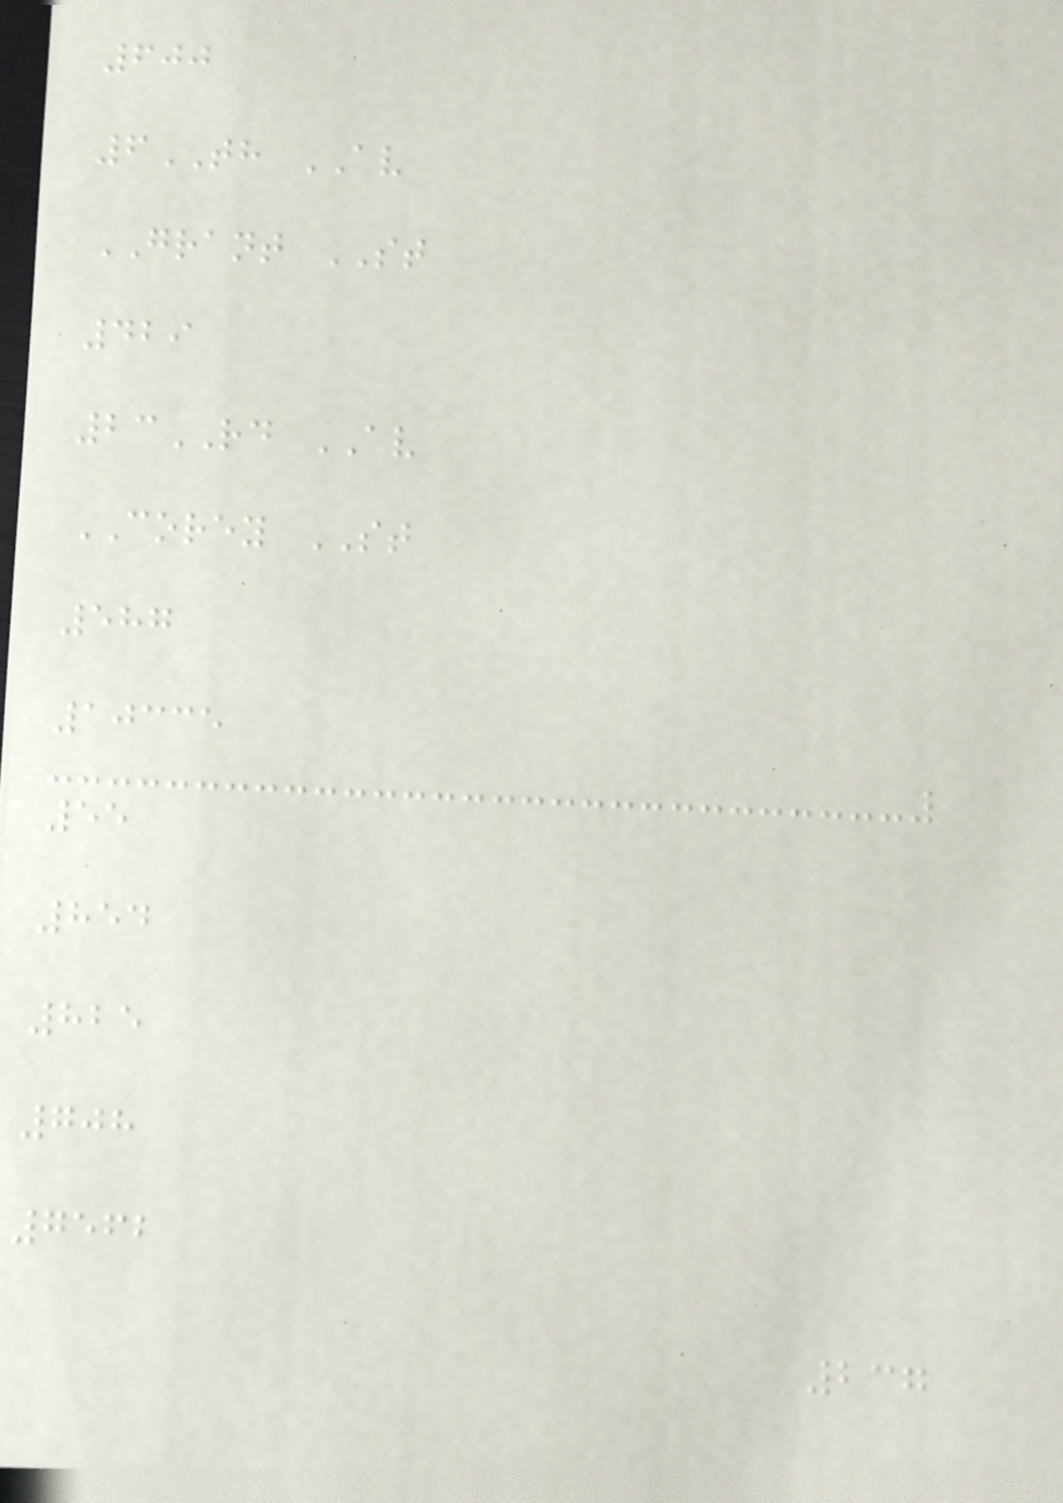600
6TH AV
GRANT ST
429
23RD AV
COREY ST
587
10335
55
854
825
708
7562
237
